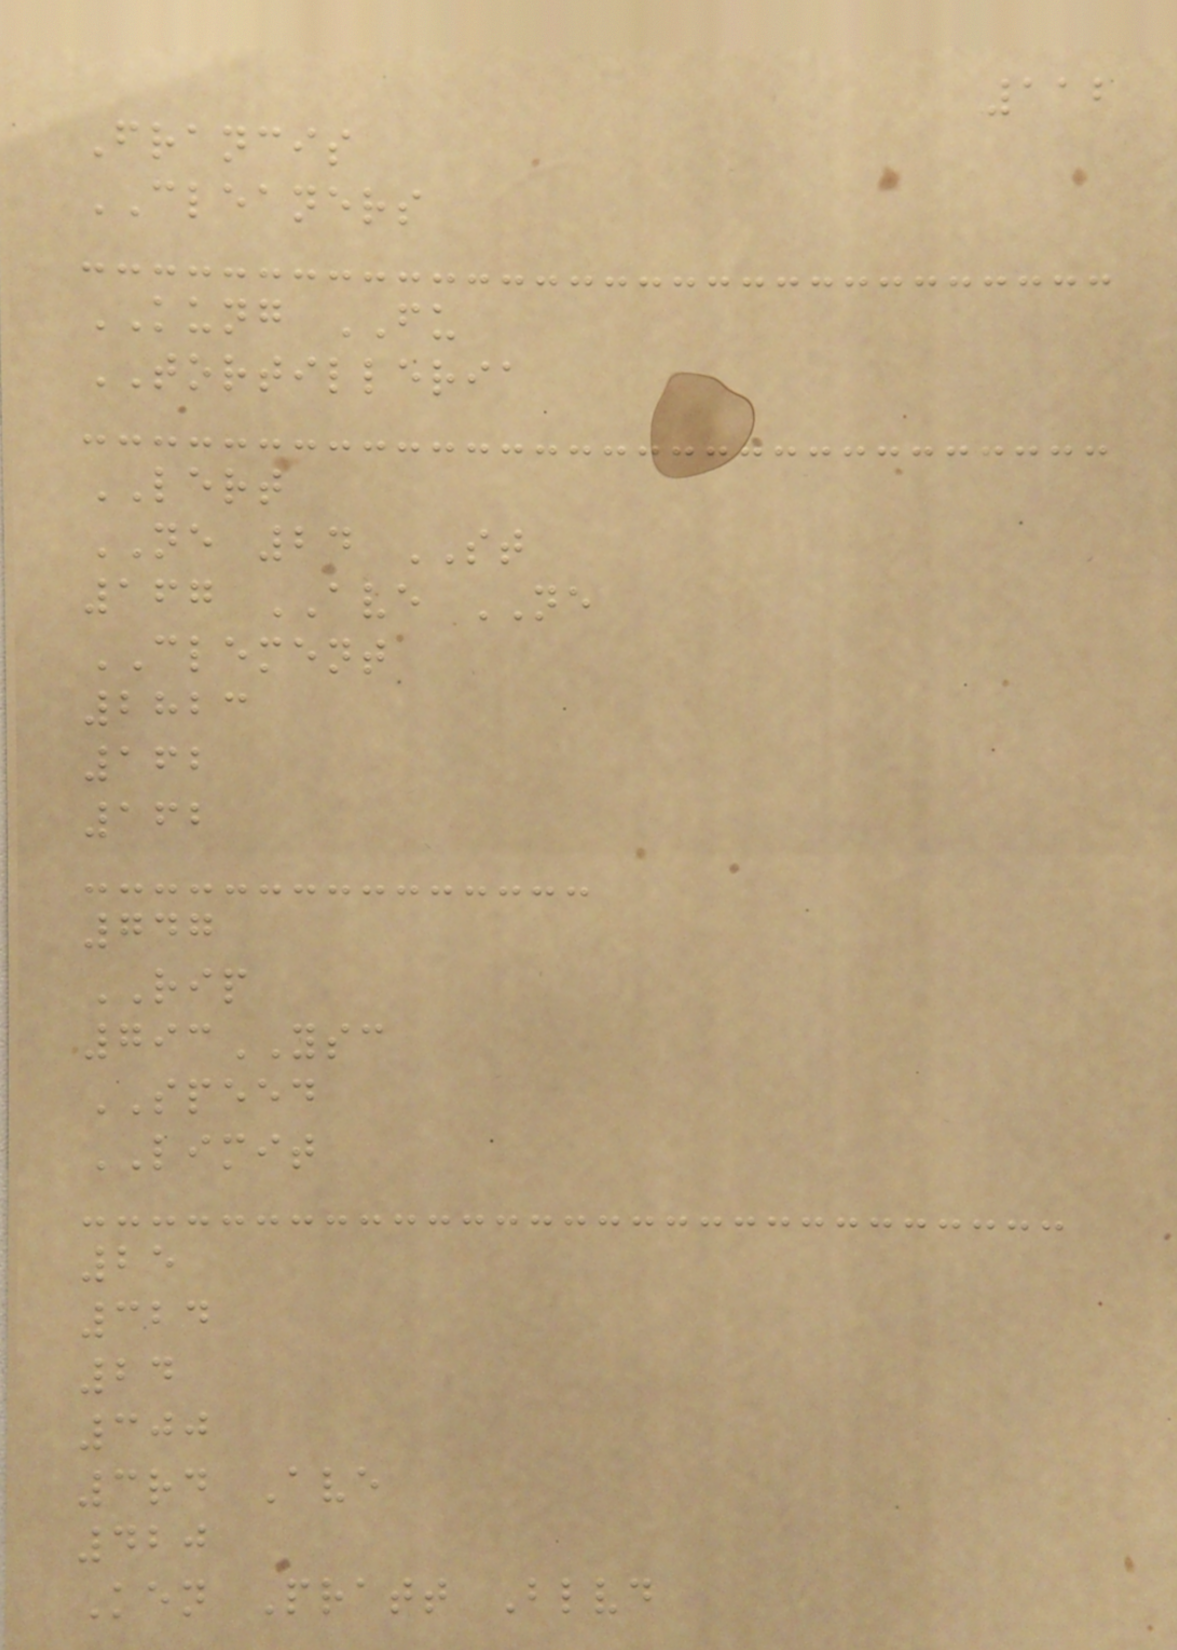112
Francis
CLEANERS
KUNG FU
TORTILLERIA
LERT
NE 24 ST
167 AVE NE
CLEMENT
2823
162
162
747
RIP
793YSC
SPEED
LIMIT
25
324
24
300
3rd Ave
420
Ken Pratt Blvd
